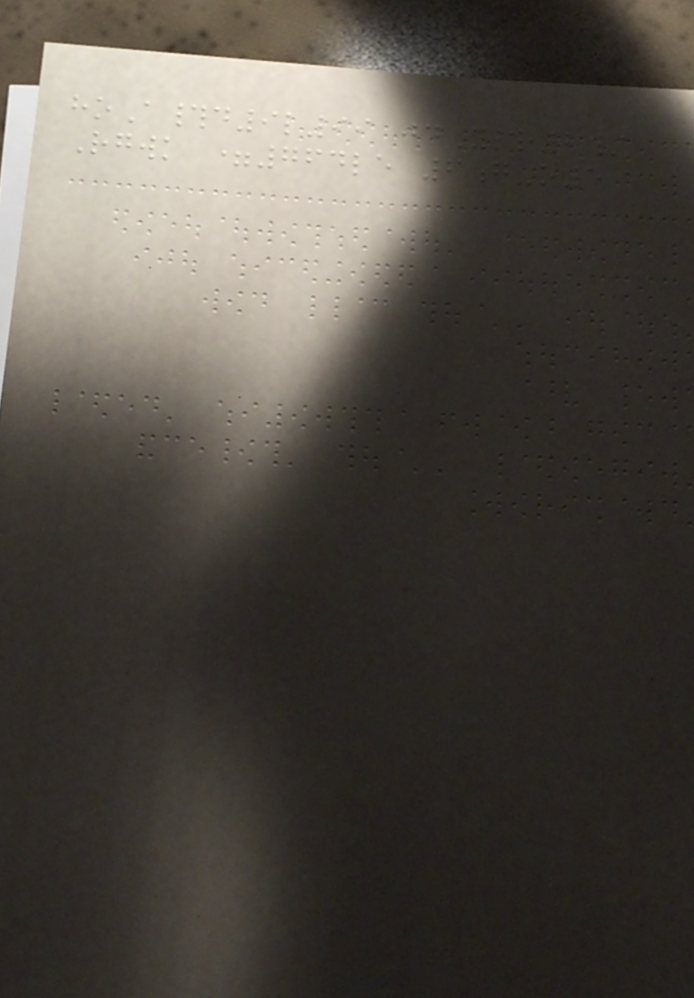hoA#d9l99 jdYlr2/
Rgwk =764le 6g-o5
